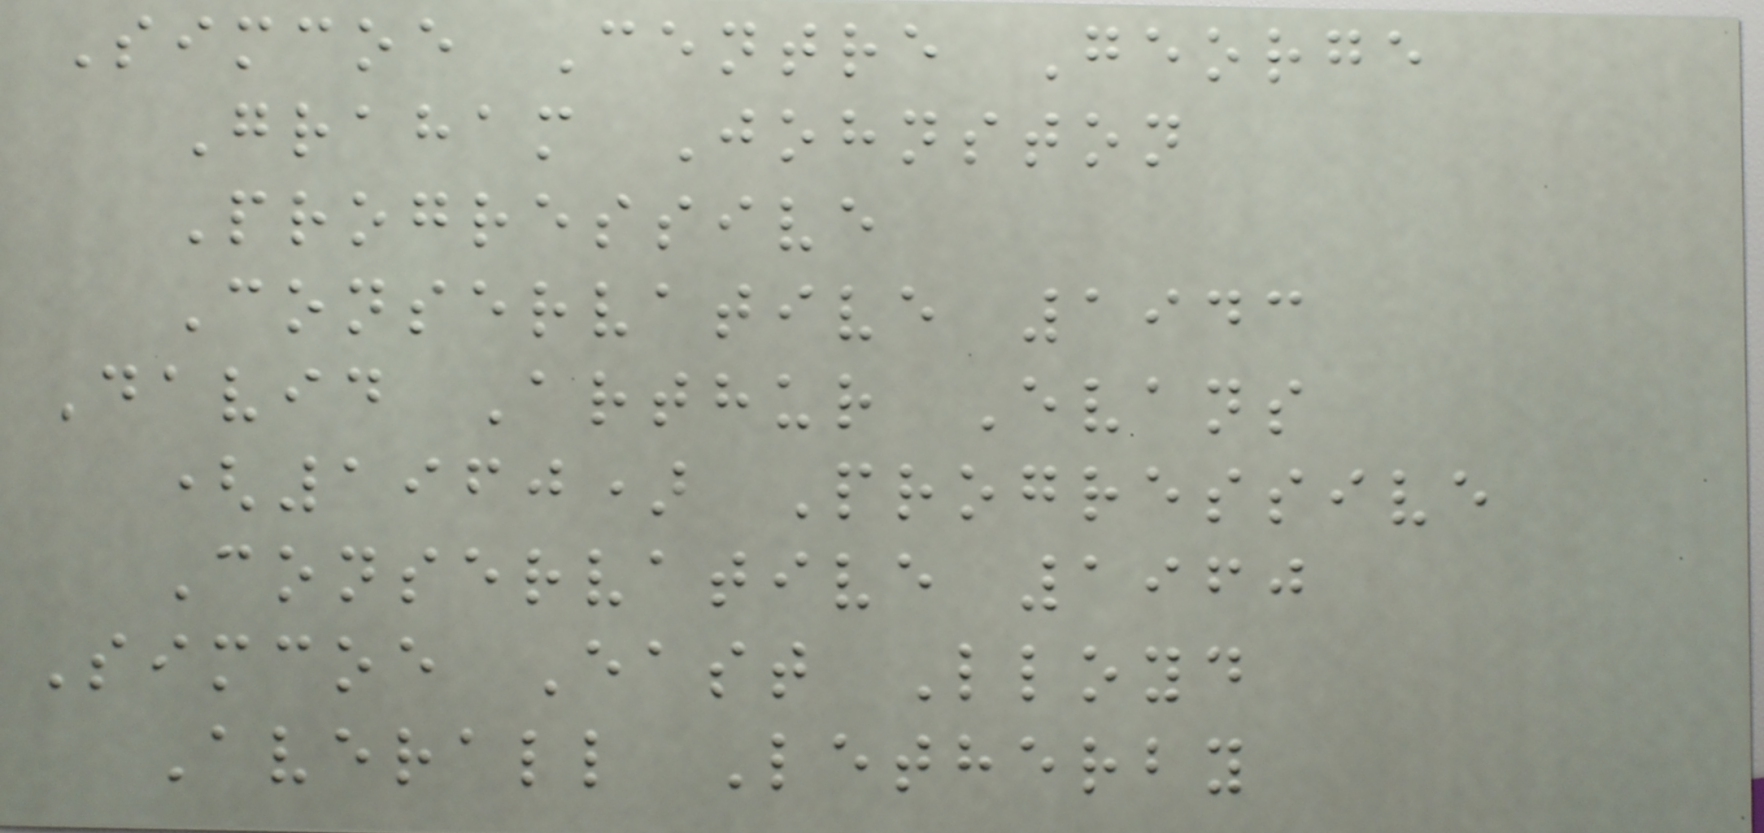Simcoe Centre George
Graham Johnston
Progressive
Conservative 1943
David Arthur Evans
(1960) Progressive
Conservative 1960
Simcoe East Lloyd
Averall Letherby
